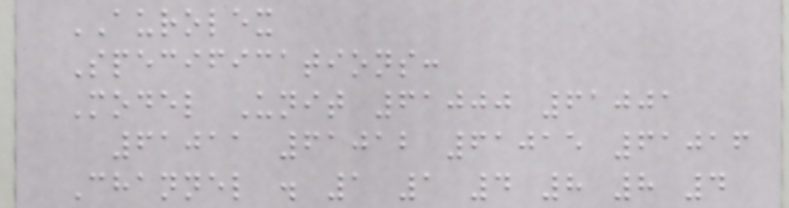AUROLEX
Specifications:
Model Unit 61000 61001
61011 61012 61015 61016
Channel . 1 1 4 8 8 4
